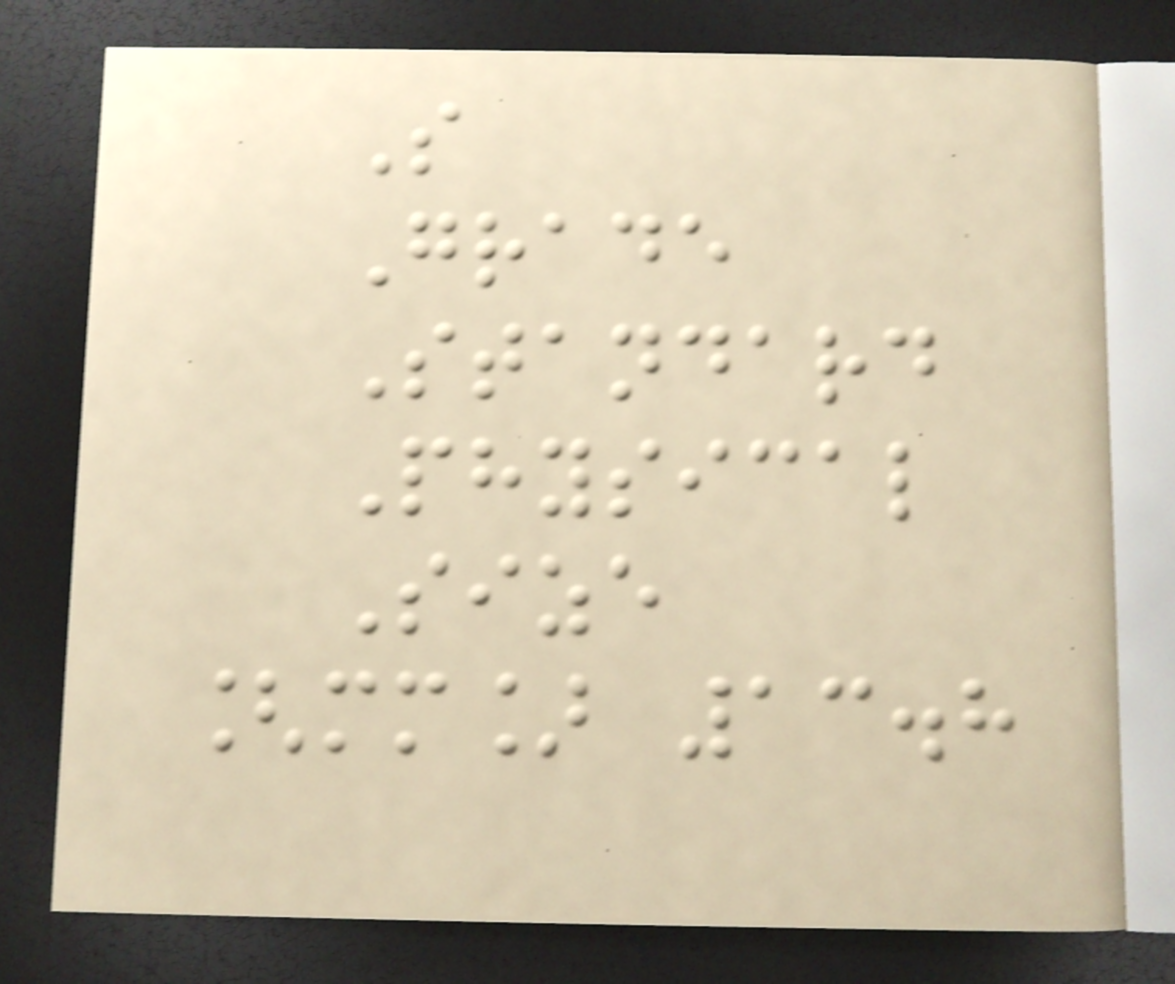S
Grade
Standard
Physical
Size
[mm] 13.8
